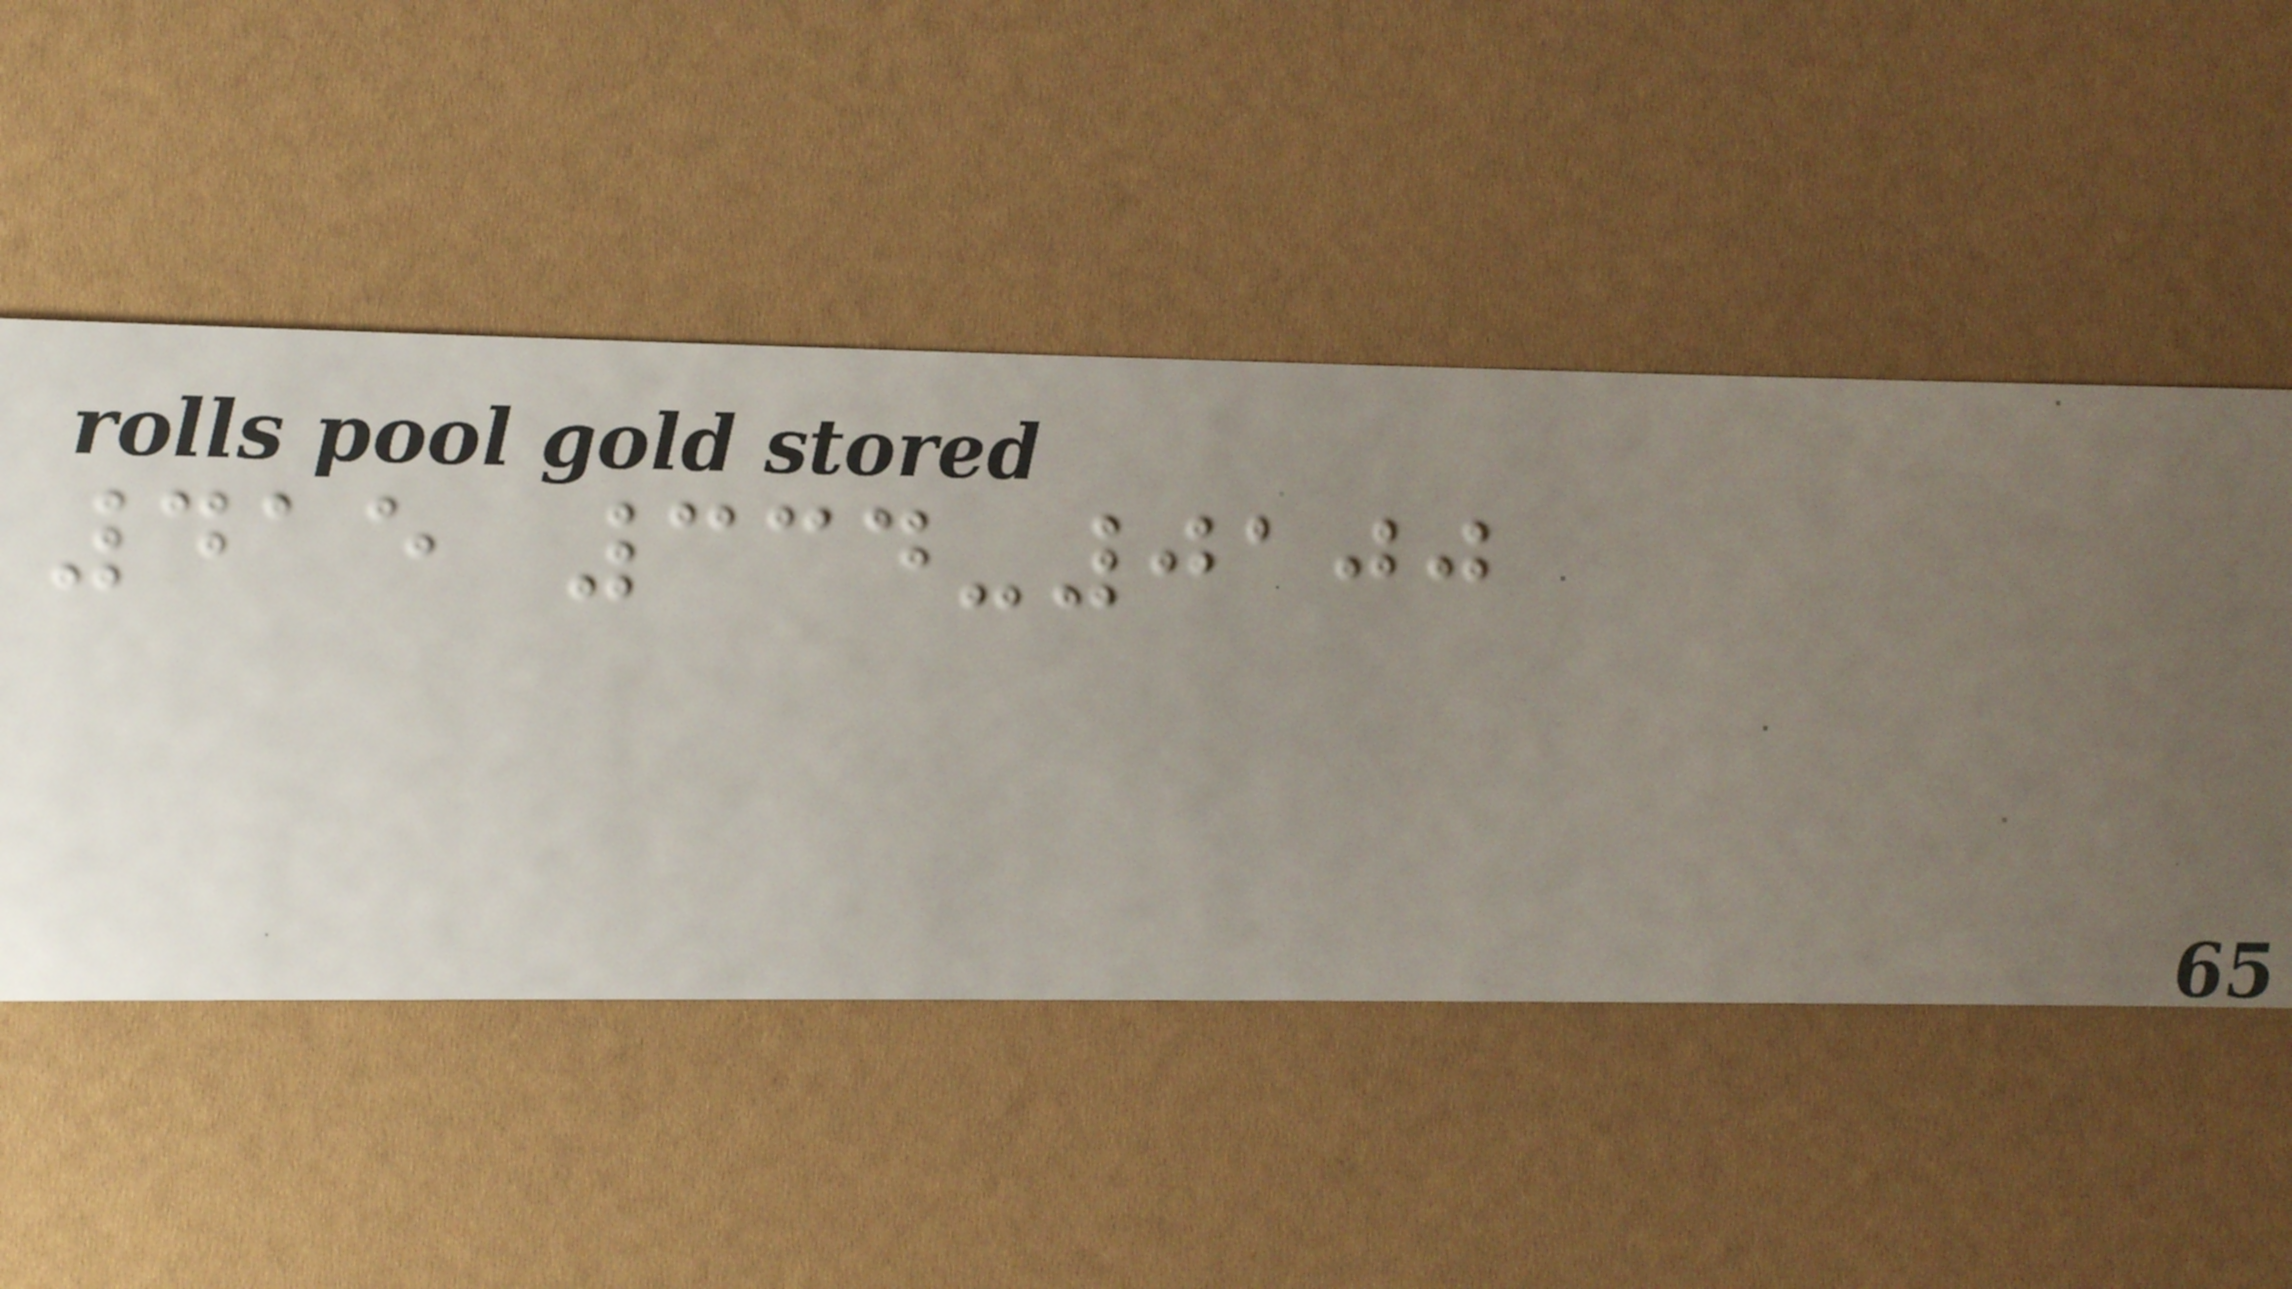415 334-0100
